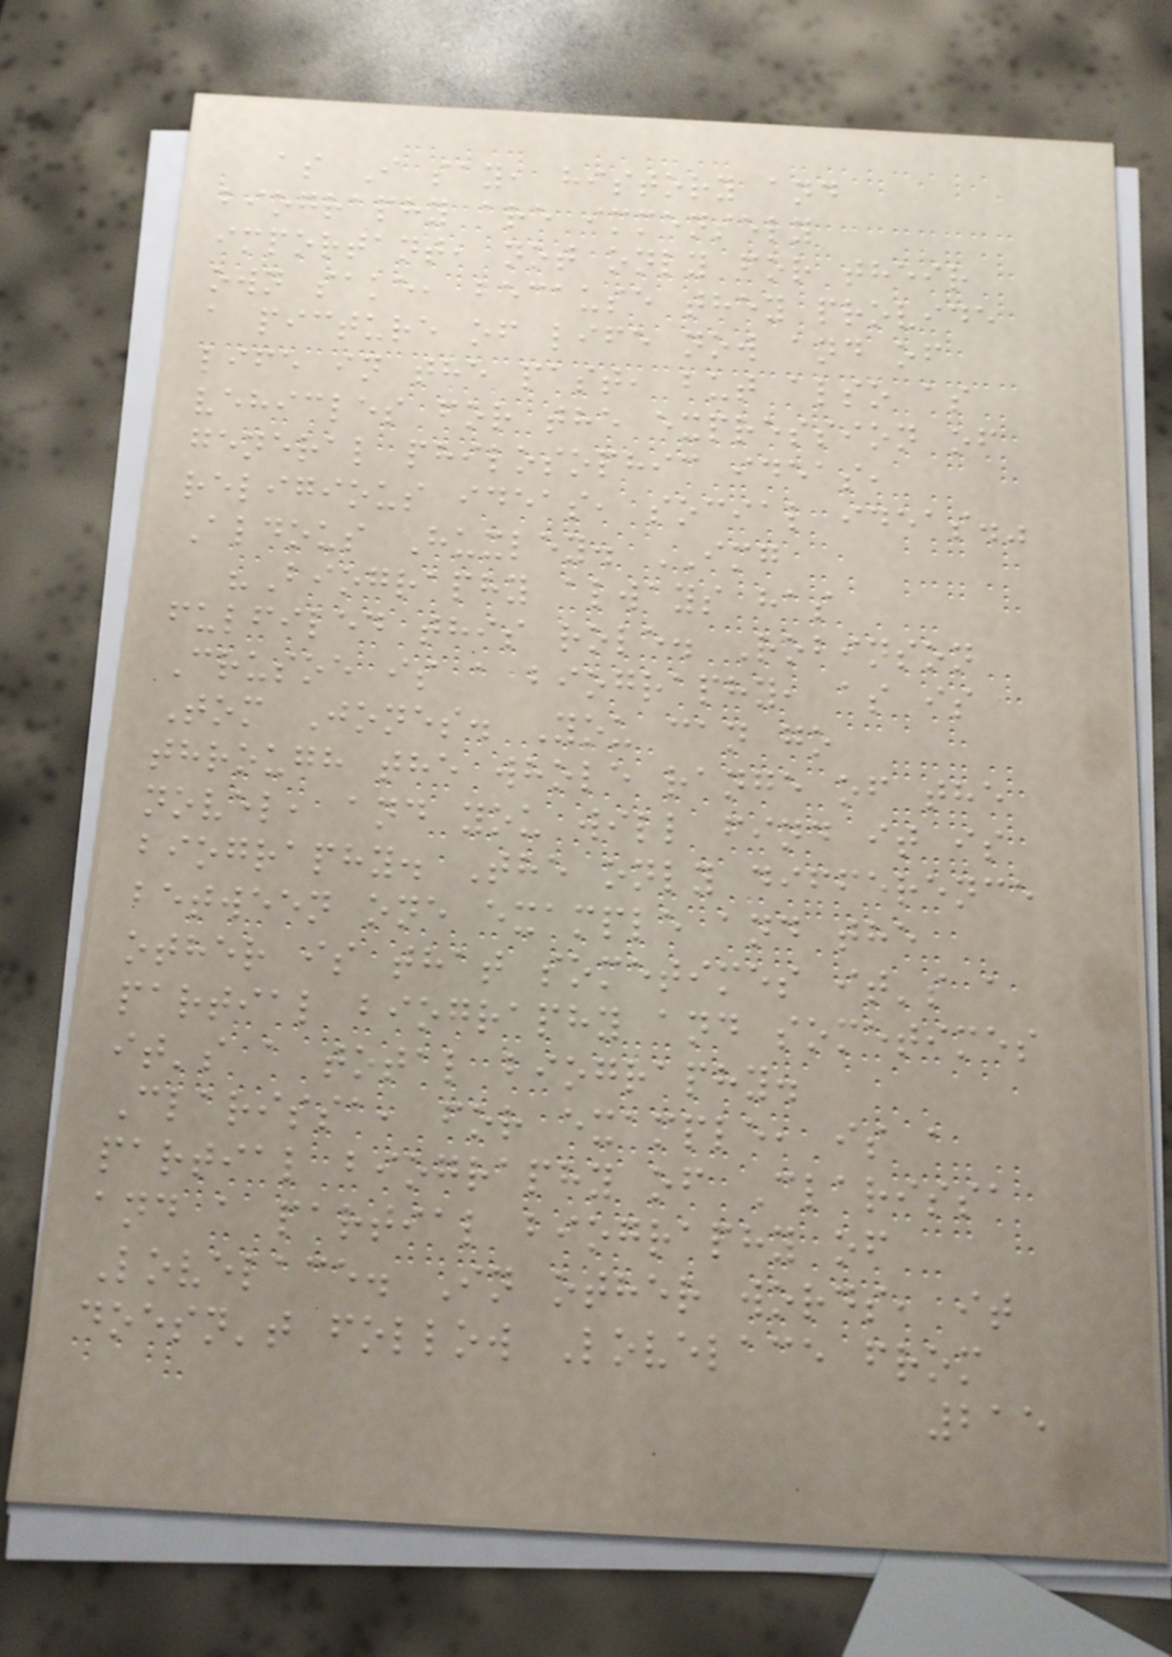as I say, history and
biography are immensely
important, not only for their
own sake, because they provide
a picture of life now and of
life in the past, but also as
vehicles for the expression of
general philosophic ideas,
religious ideas, social ideas."
Aldous Huxley. IMG
"Biography always has
fulfiled this role. Robinson
Crusoe is a biography, as is
Tom Jones. You can go
through the whole range of the
novel, and you will find it is
biography. The only difference
between one example and the
other is that sometimes it's a
partial biography and sometimes
it's a total biography.
Clarissa, for example, is a
partial biography of Clarissa
and a partial biography of
Lovelace. In other words, it
doesn't follow Lovelace from
215
